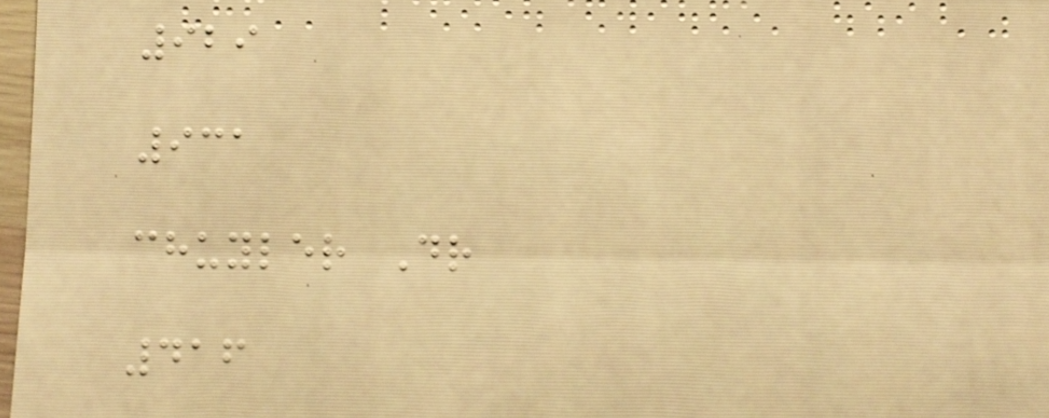929
931
chuyler Dr
416
